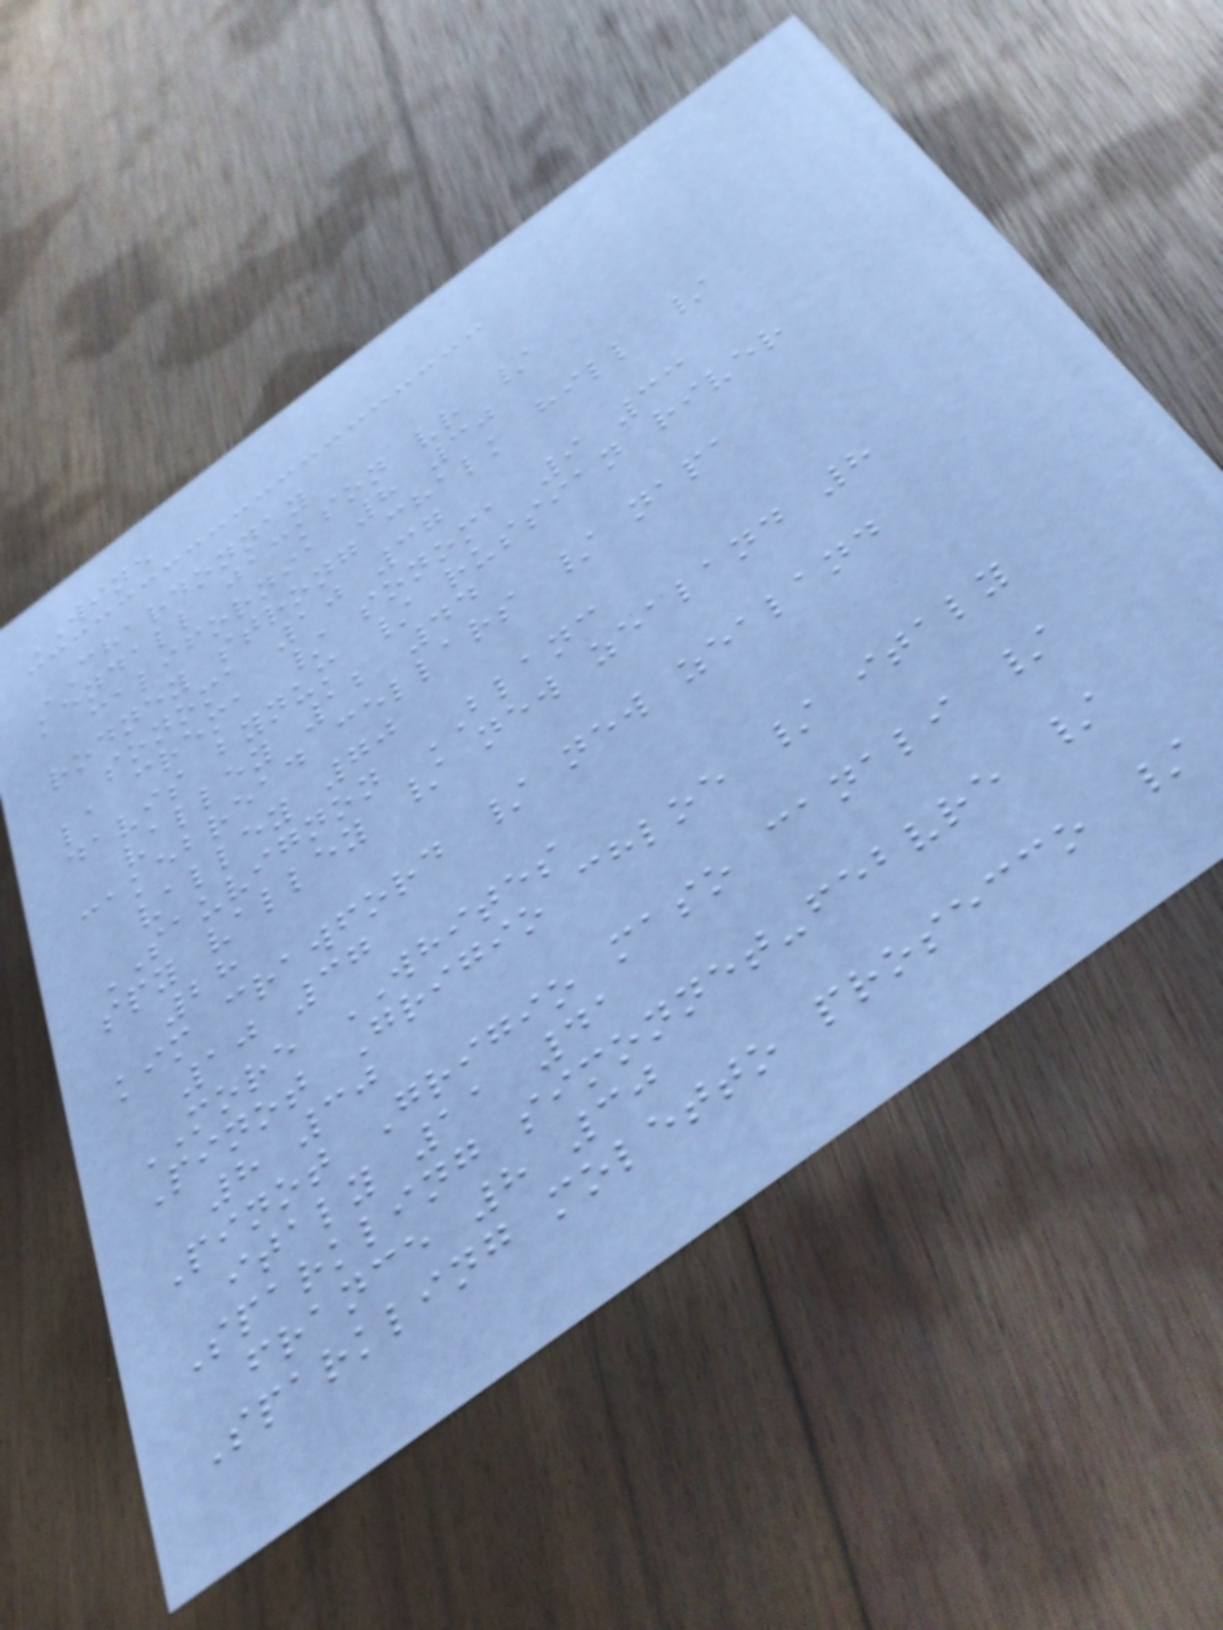WINE
CHARDONNAY
kendall jackson vr /
california 8 30
rodney strong chalk hill /
sonoma 10 37
la crema / sonoma 9 33
davis bynum / russian river
valley 12 44
cakebread cellars / napa
valley 70
SAUVIGNON BLANC
spy valley / new zealand 8
28
kim crawford / new zealand
10 37
MORE WHITES
Pinot Grigio chloe / italy
8 30
Pinot Grigio maso canali /
italy 11 41
Sparkling simonnet-febvre /
france 8 30
Sparkling moletto prosecco /
